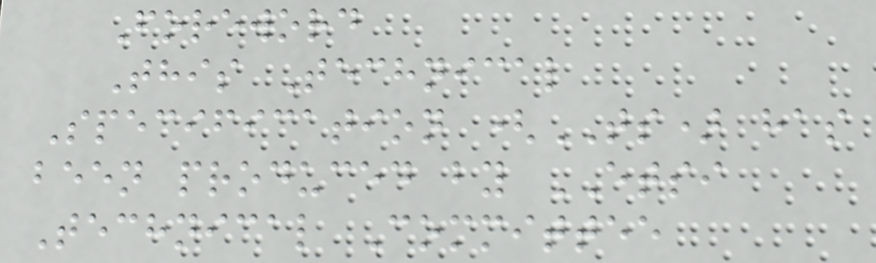Foreword
This Technical
Specification (TS) has
been produced by ETSI
Technical Committee
